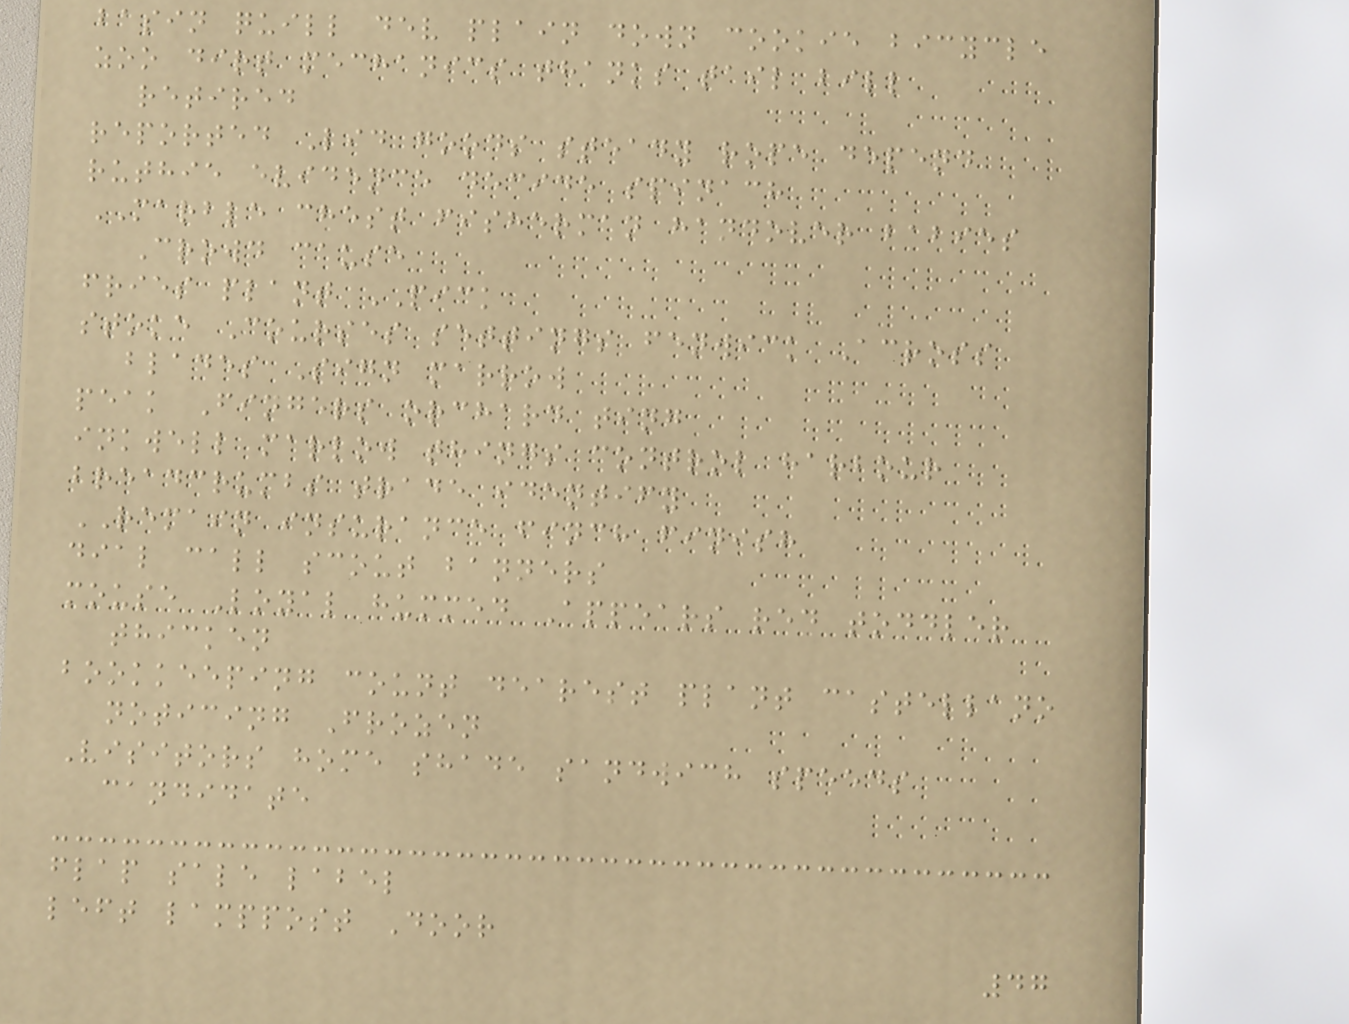basin quill dev plain down cookie bicycle
zoo dirt mechanics thanks tail bill
retired
reported Lid goods steady rope depend
ruthie evidence decide spinach
MARBLE chest fisherman handover babies
Crowd cause
fries plant PICK
stoke Courses settings fenwick Across
blades Sign marrow
peak Fingers orchard ting
inkwell marlow things control harbour
breadcrumbs trade identify
REMAIN insurance finch finish
dial call scout banners
mouse Loyal hummed Appears red toddler
thicken
bookkeeping count dearest plant castellano
noticing Frozen
Visitors home shade sandwich speeds
candidate
flap sale label
left lamppost Door
47
